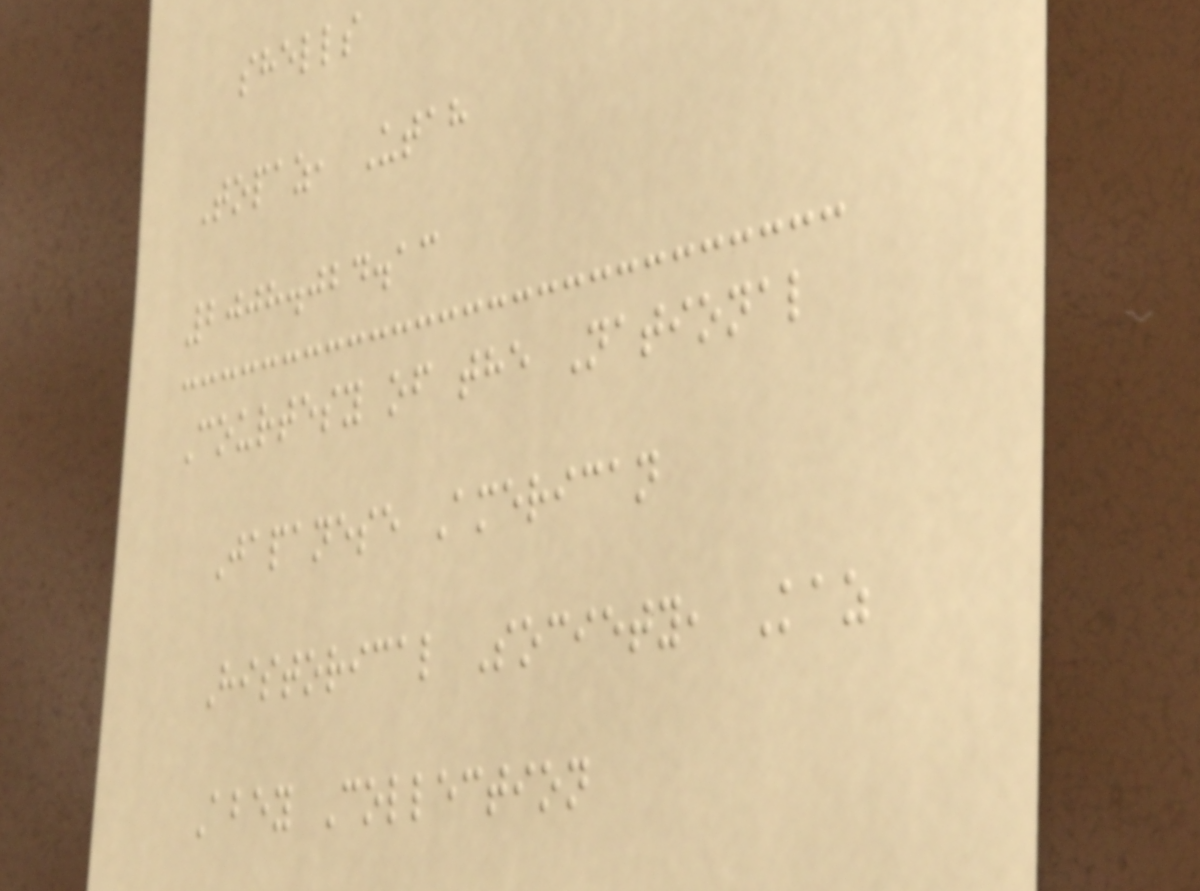shells
Topaz, Utah
2008.024.13
Courtesy of the National
Japanese American
Historical Society, Kaz
Abey Collection
